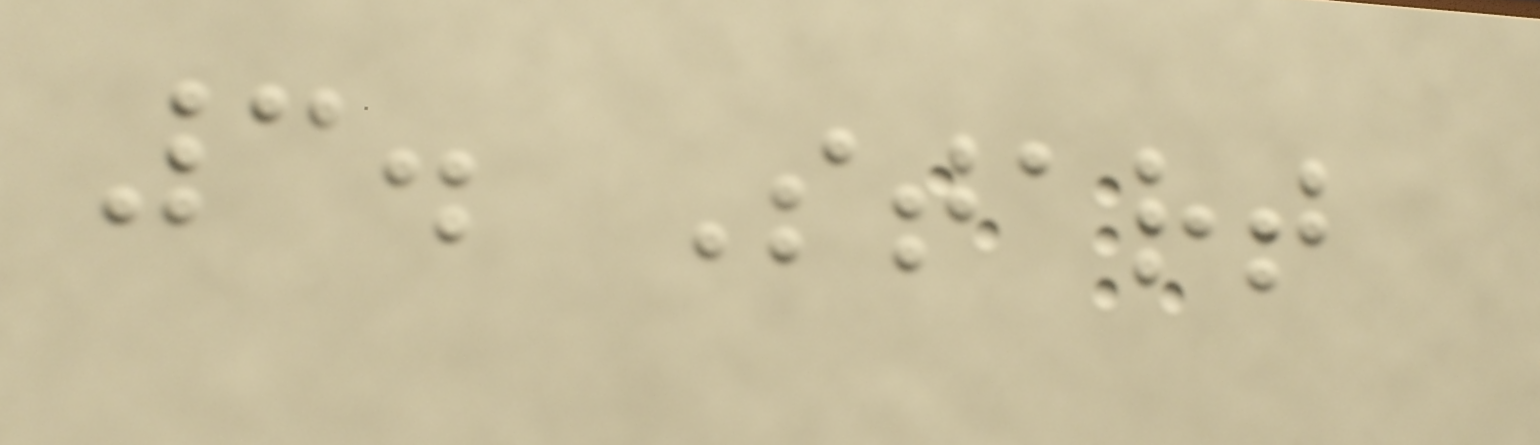3. Start
